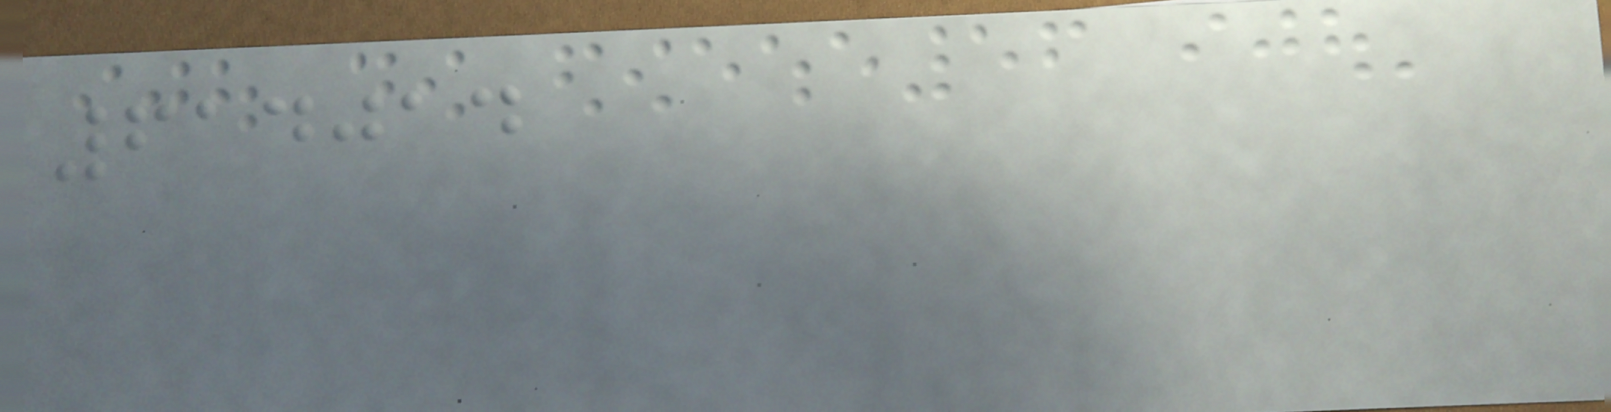614014
